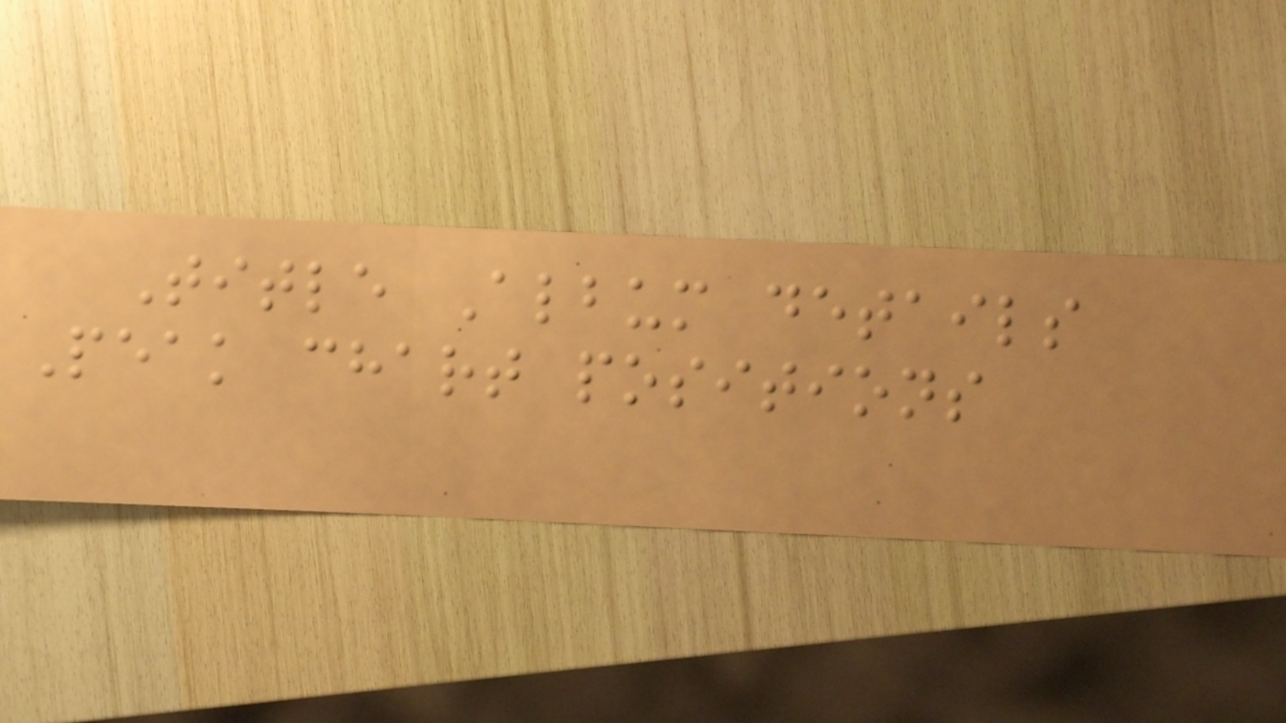Title Album details
Peak chart positions
